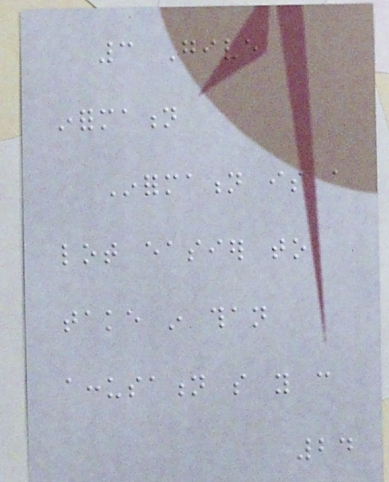3 Give
information
Information is a
lot easier to
take in than
accusation so you can
24
